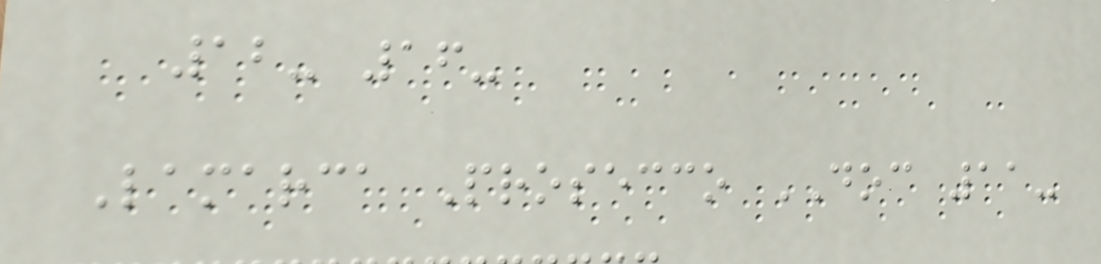12- 16-
Lamarca Prosecco DOC 11-
